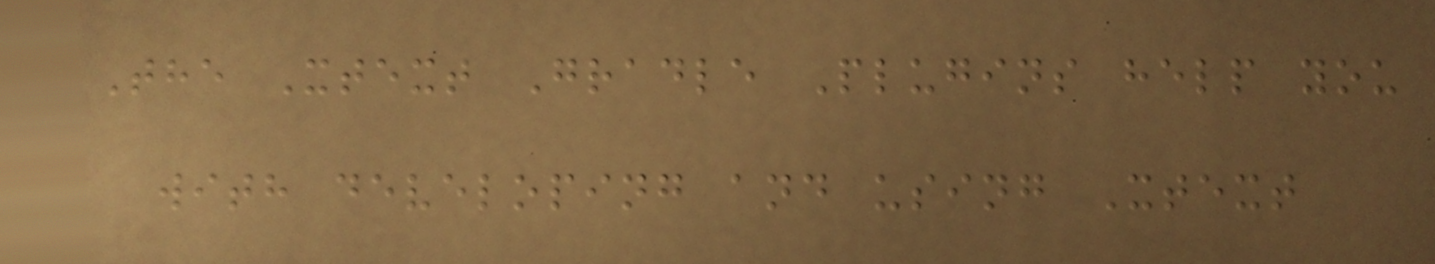The Xtext Gradle Plugins help you
with developing and using Xtext
